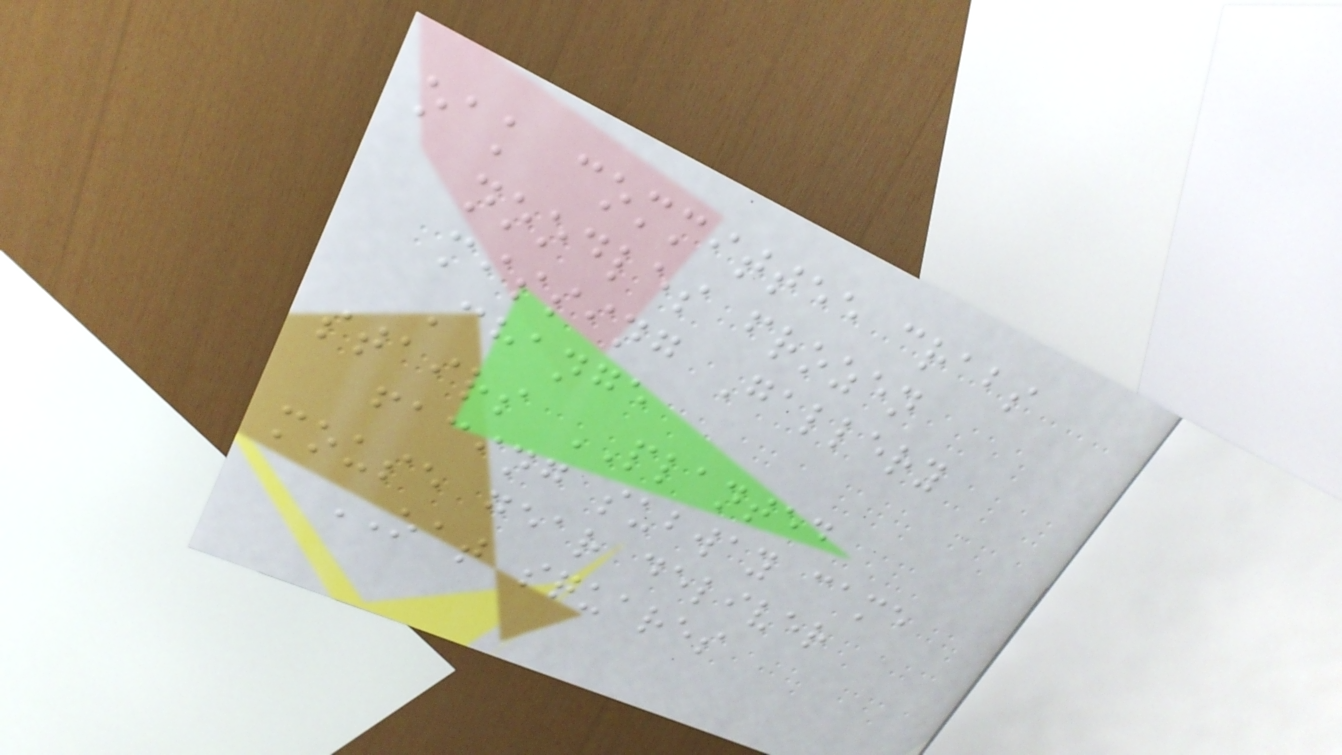oak committee crabs
noodles frozen
missing Gallery
Change
stairs PLANTED
facing subway came
mouse gear deliver
OAT squares
